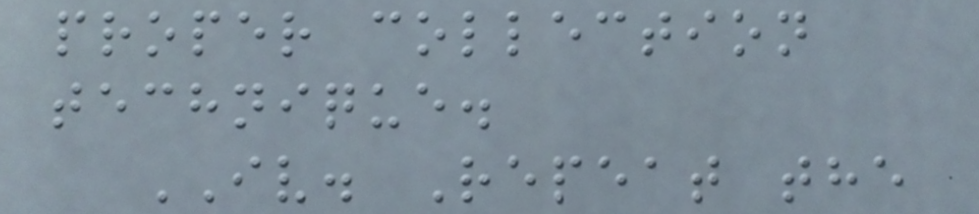proper collection
technique.
IV. Repeat the
